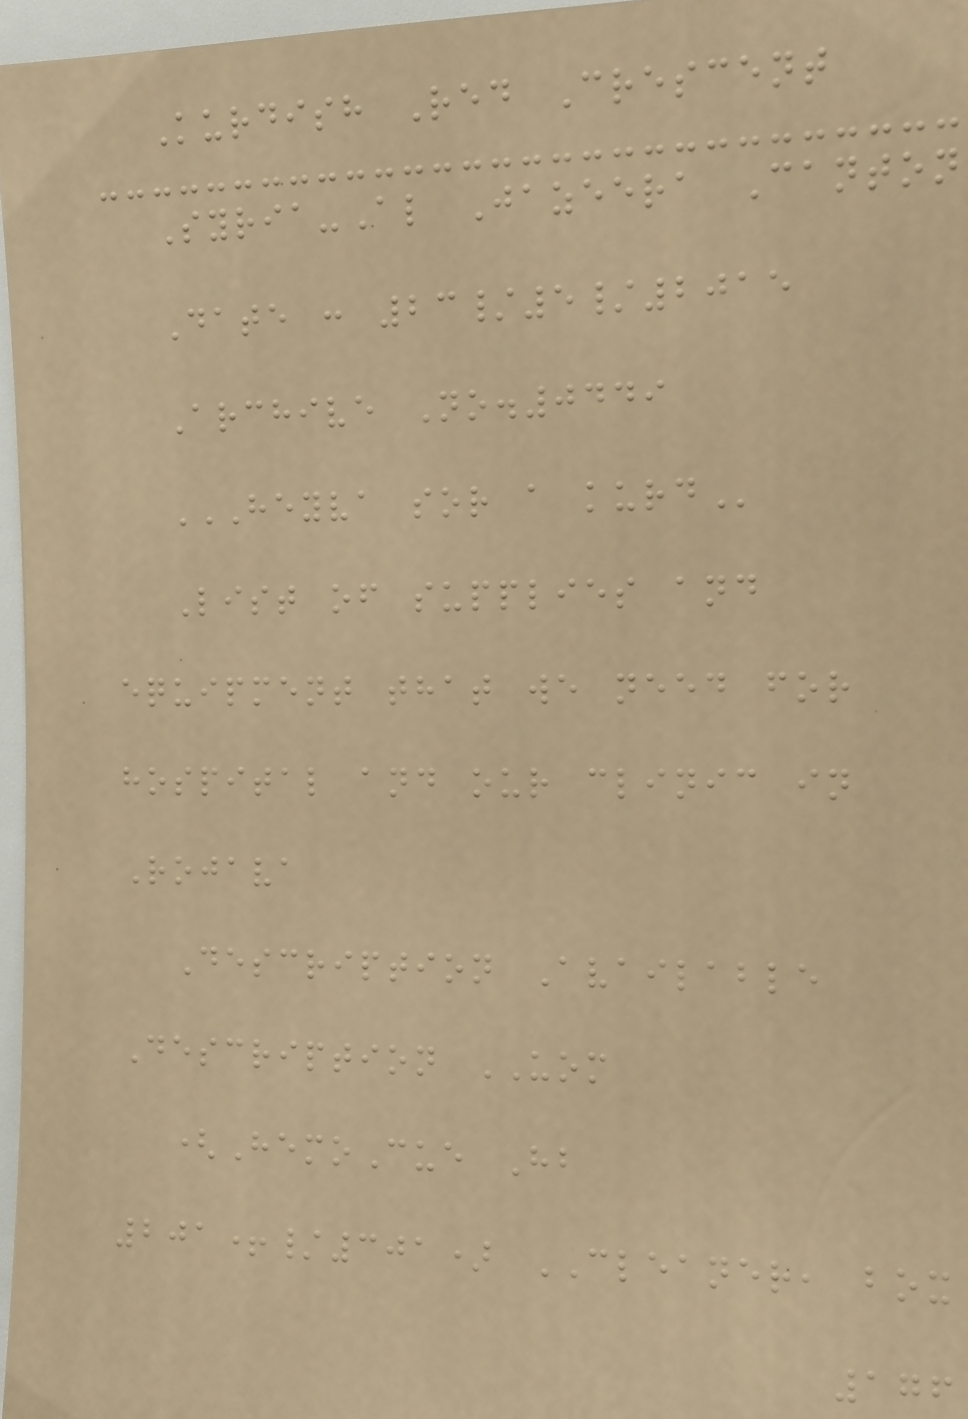Kurdish Red Crescent
Syria-Al Jazeera Canton
Date : 23/5/2015
Archive No.0449
HEYVA SOR A KURD
List of supplies and
equipment that we need for
hospital and our clinic in
Rojava
Description Available
Description UOM
(HemoCue Hb
201+/301) CLEANER, box
176
